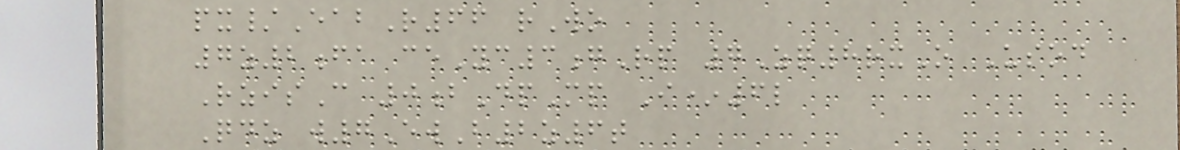px/EabR66 rWo
7z2fa ceYc3gRp 7Zq8rxO Usod
RzisC 0bDpMp I*6l
Qdz w7EwB2z6t
